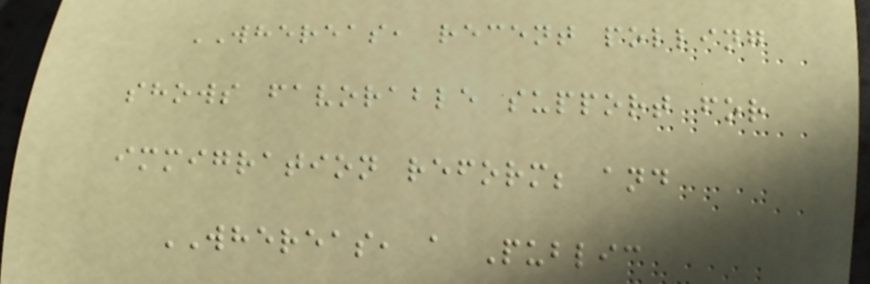WHEREAS, recent polling
shows favorable support for
immigration reform; and
WHEREAS, a Public
